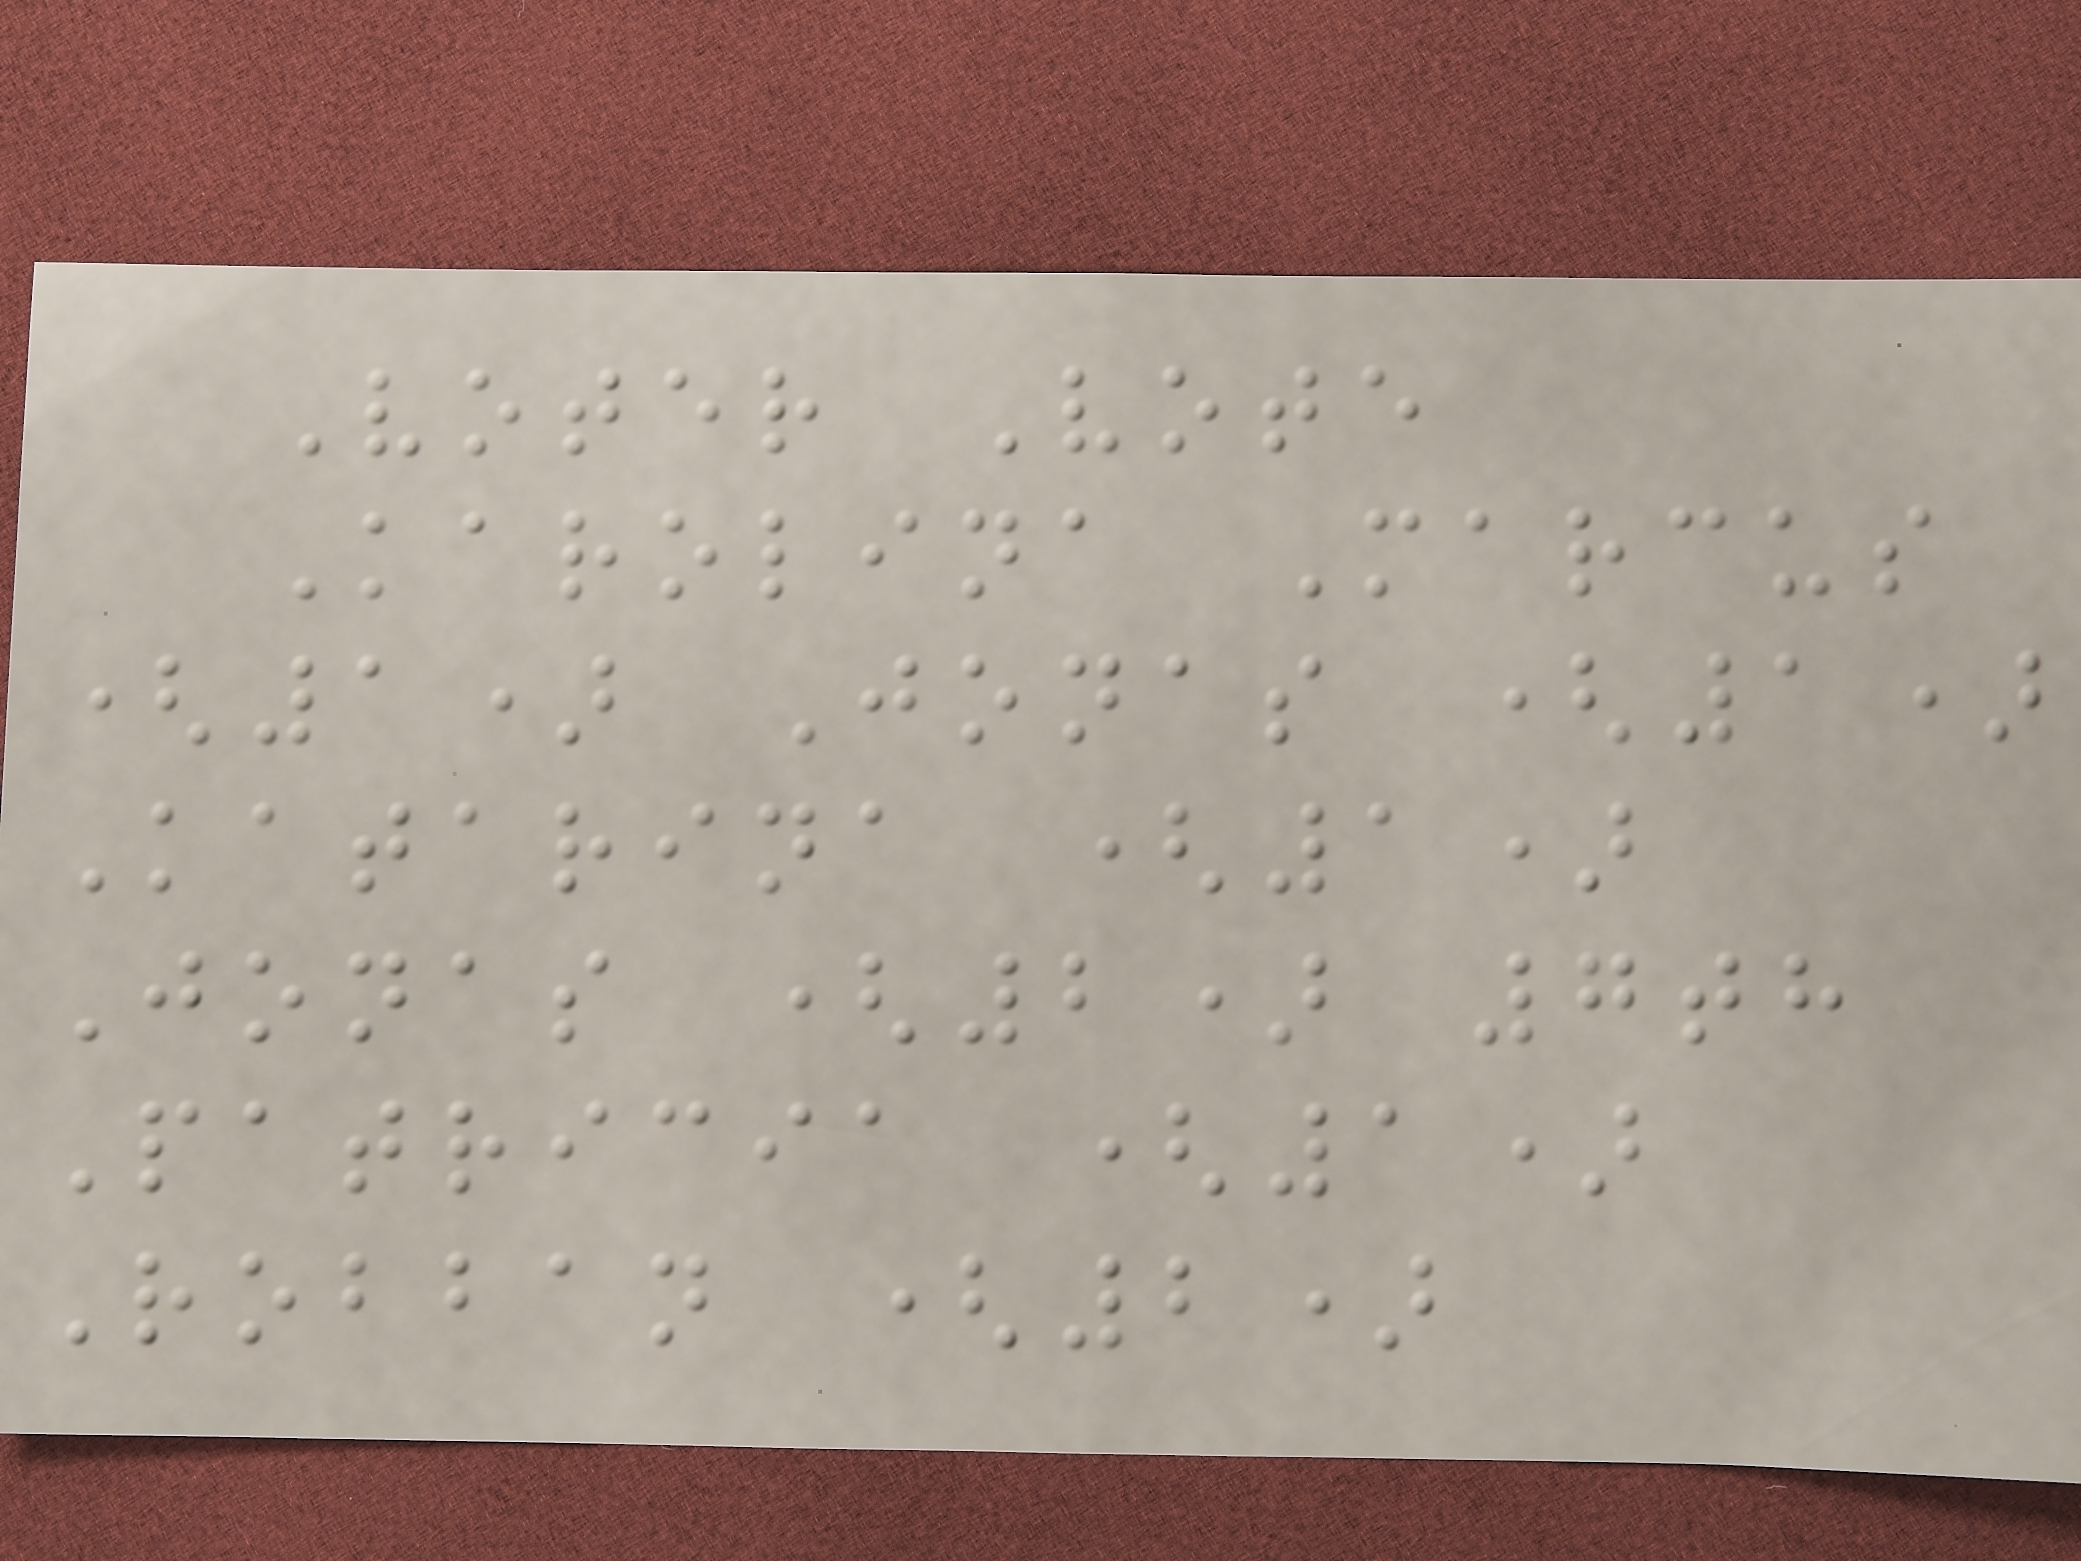Voter Vote
Karolina Marcus
(1) Jonas (1)
Katarina (1)
Jonas (2) 7th
Patricia (1)
Robban (2)
